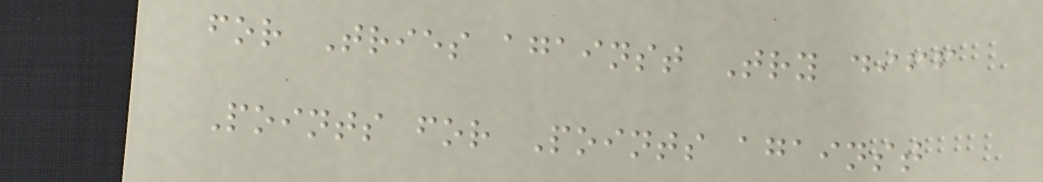for Tries against Try diff
Points for Points against
